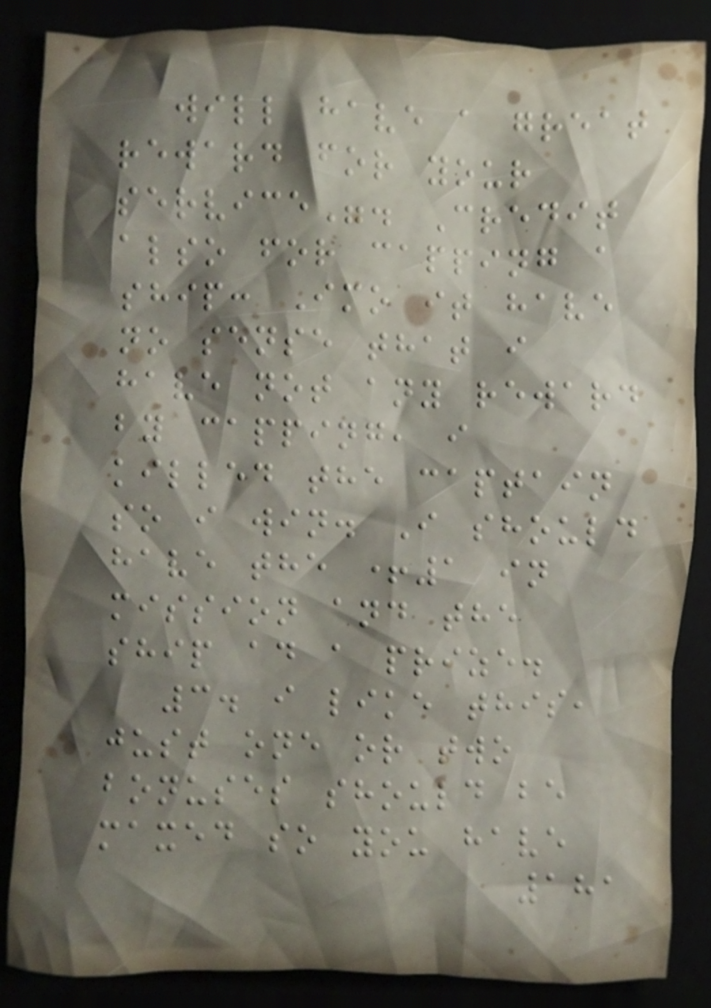will have a great
reward for your
service". Credit
also for capping a
ship: Imo it have
no sense that i
have not any reward
by capping, i
killed the captain
so i win. I should
have the +1 in
mission and the
ship ad a prize.
3. i like this,
just one or two
bonuses should be
maxed so you have
181
